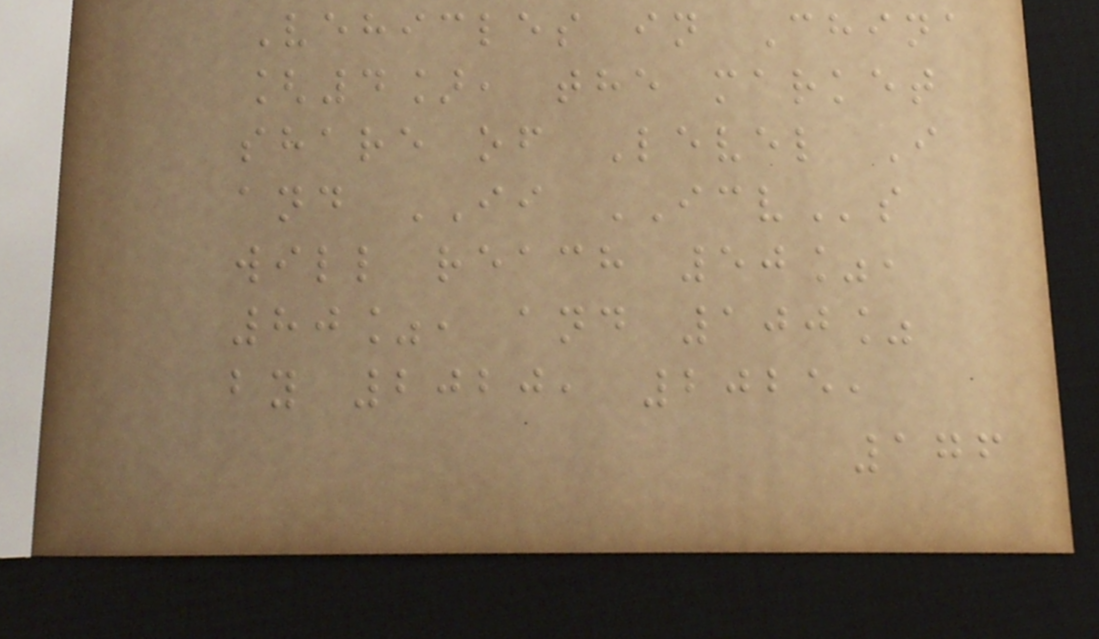Vehicles in China
[4], the market
share of Level I
and II ICVs
will reach 50%,
80%, and 100%
by 2020, 2025,
176
